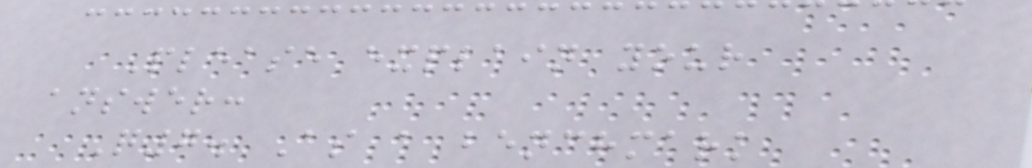Please explain your
answer:
Q7. As a benchmark
